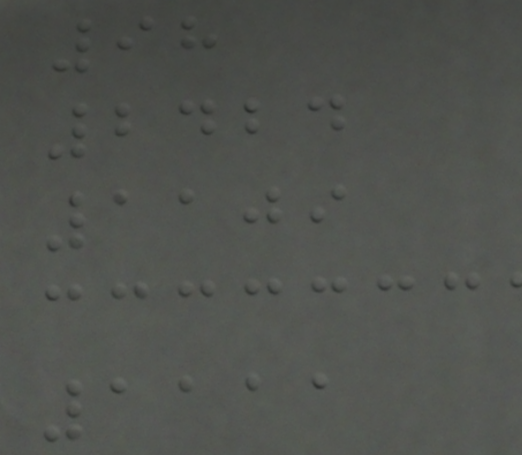98
2424
1109
1111
